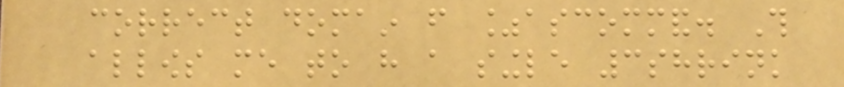correct domain from %ascommand. This
allows me to have a single 3shrink
